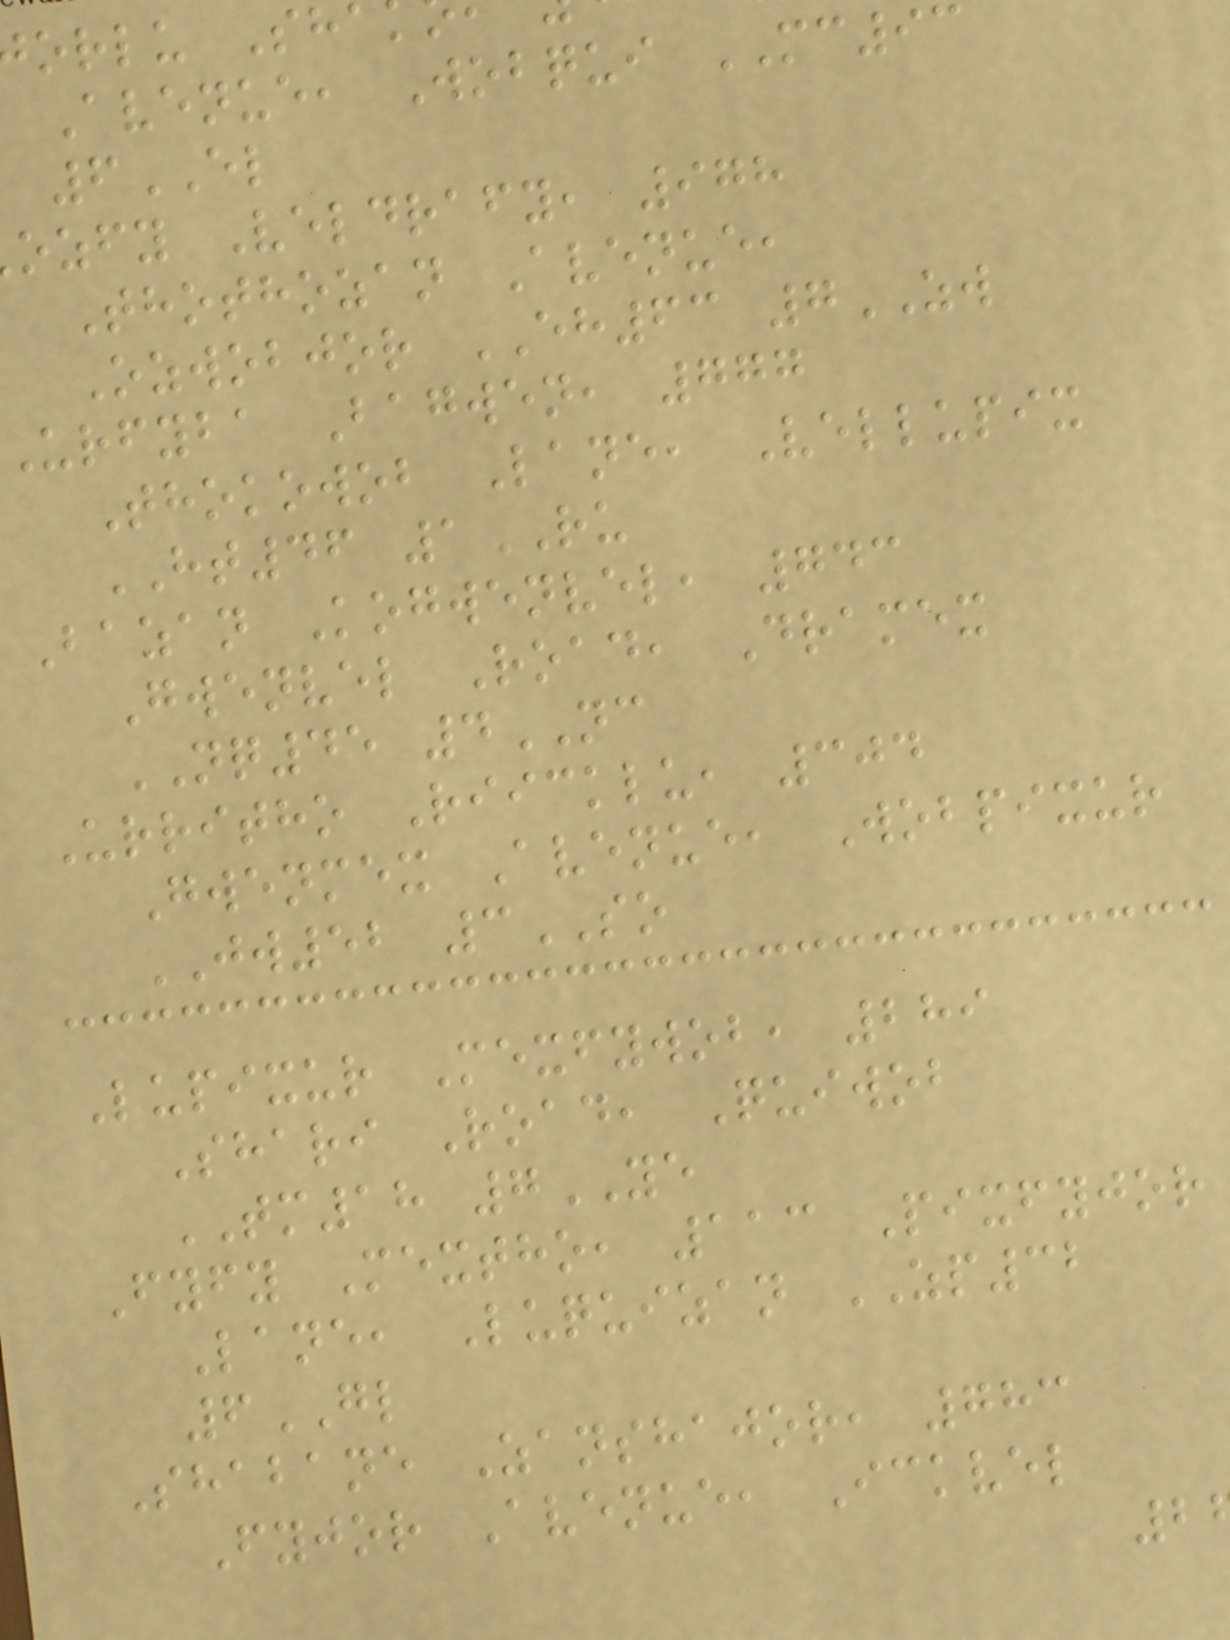orlu Sh
Avenue, Wobqui MC93
6EL
ozfy Veldrafy, 978
Thothozan Avenue,
Ozwobjor EH63 7ZW
urfyba Bagwen, 777
Thokowob Lane, Vellupix
HT46 1RU
Bazan Kogwenvel, 743
Gwenvel Road, Dramex
NQ45 4NC
Urritho Riicklu, 304
Gwenmex Avenue, Wobpixur
JW52 3SO
Lupixur Mexfywob, 289
Shari Road, Quiwob
TM18 7YE
Fyfy Mextho, 113 Pixfyjor
Lane, Luquizan ZP32
6GL
Shabane Zanshajor, 783
Fyjor Avenue, Ickvel
